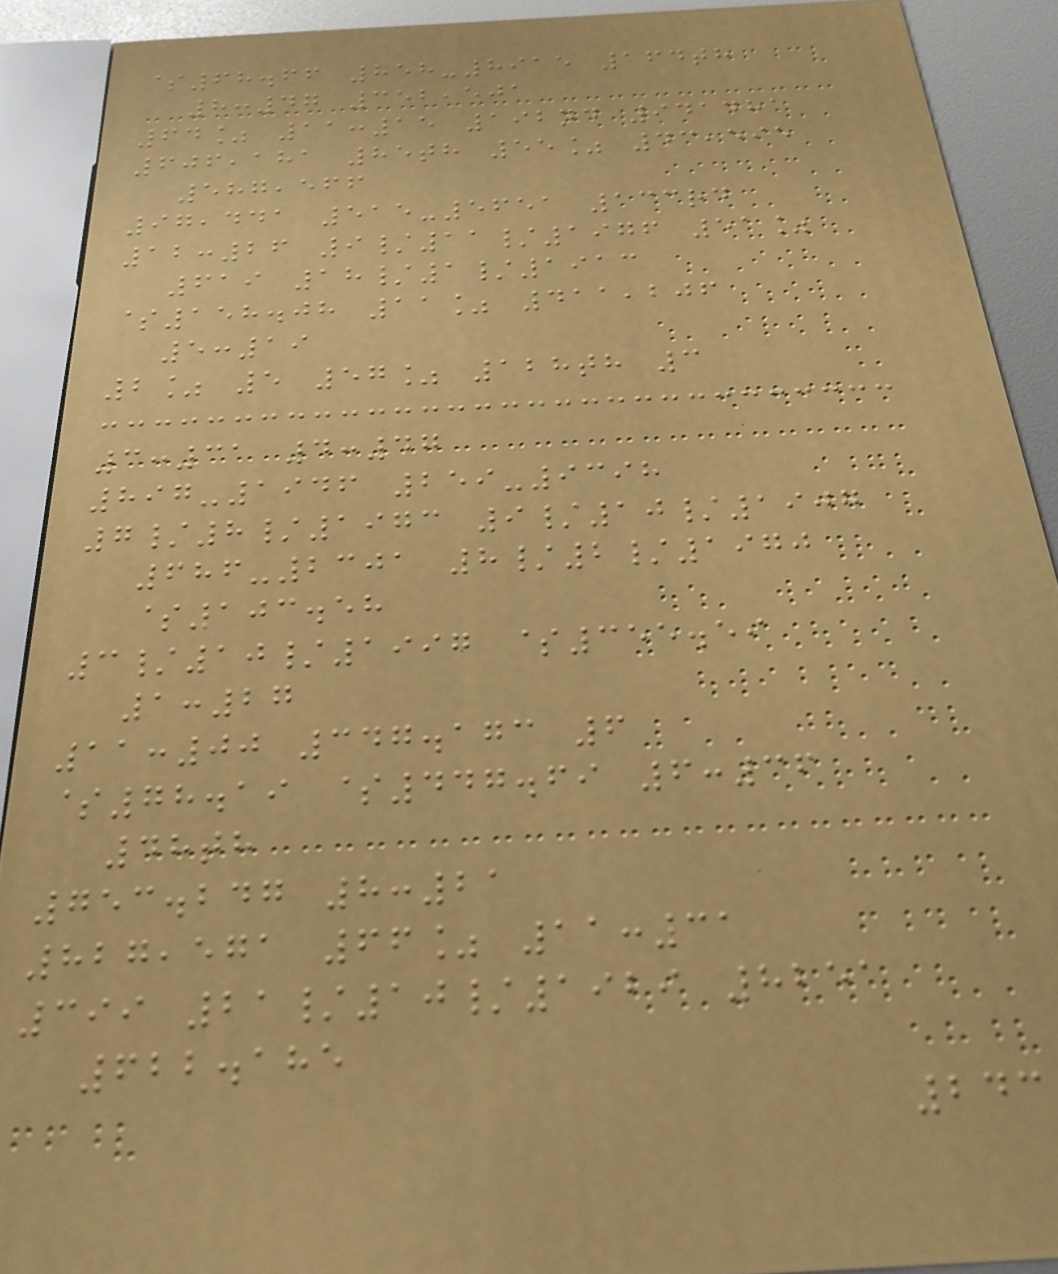$68.66 858-8915 164th
8:47 352,501
64% 11:15 192nd 941481
606,181 85th 55% 43,595
587,566
97,441 515-5651 133rd
12:26 9/11/1976 51%
619 18/1/1913
$158.08 11% 411,206
5:19
2% 5 57% 128th 3
3:31 4:47
897-1946 259-9398
7/8/1973 9/10/1907
686-2301 8/2/1970
$103.58
3/10/1997 $355.59
1:27
11:00 347.173 6
$78.19 $447.69 6:36
48th
753.247 8:21
827,571 66% 11:31
399 21/10/1929 8251
622.185
243
